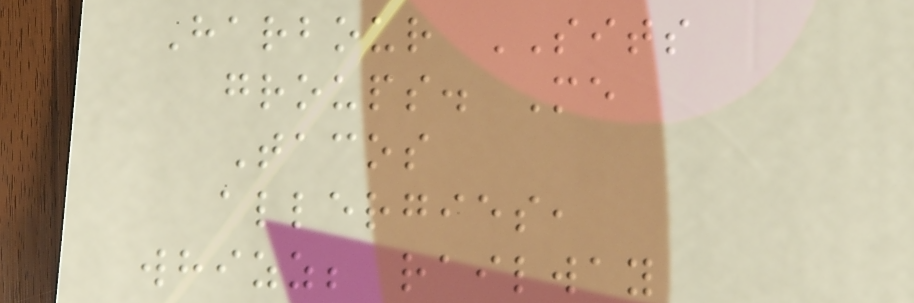Harbour SITS
groups. Me
Tacos
allergies,
whizz; railway
